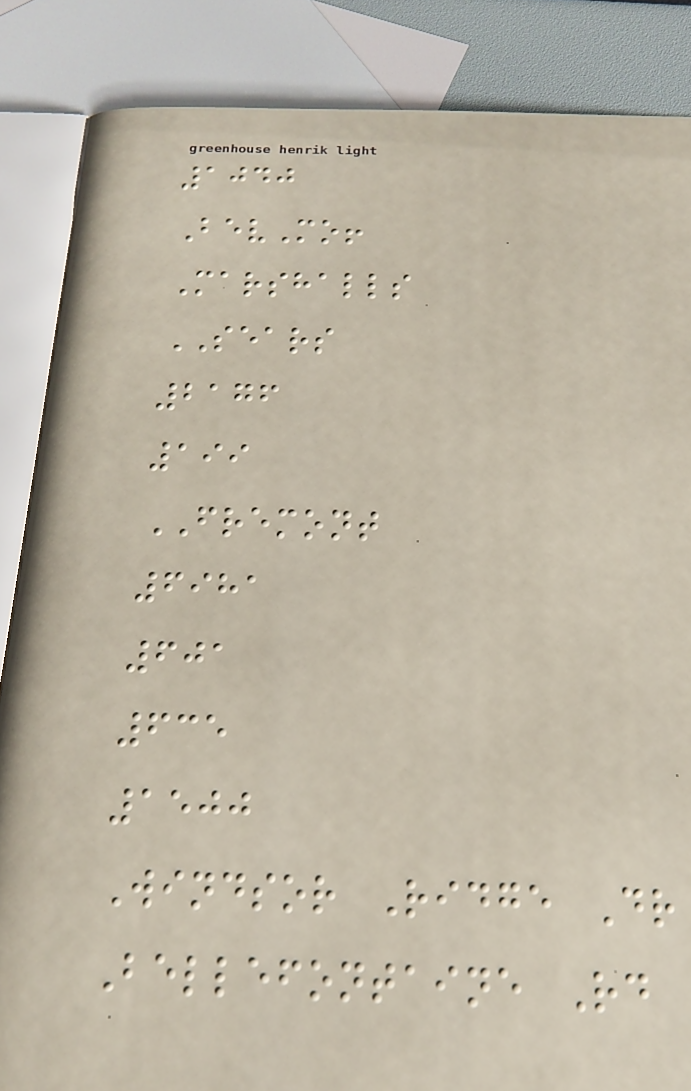1040
BevMo!
Marshalls
SEARS
2176
199
FREMONT
6981
601
635
1500
Windsor Ridge Dr
Bellefontaine Rd
